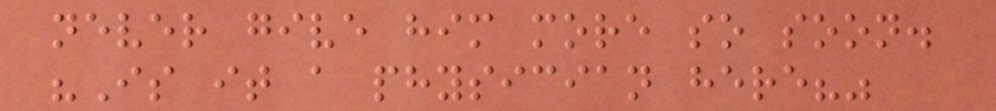never give him more so soon.
"Is it a physician here?"
